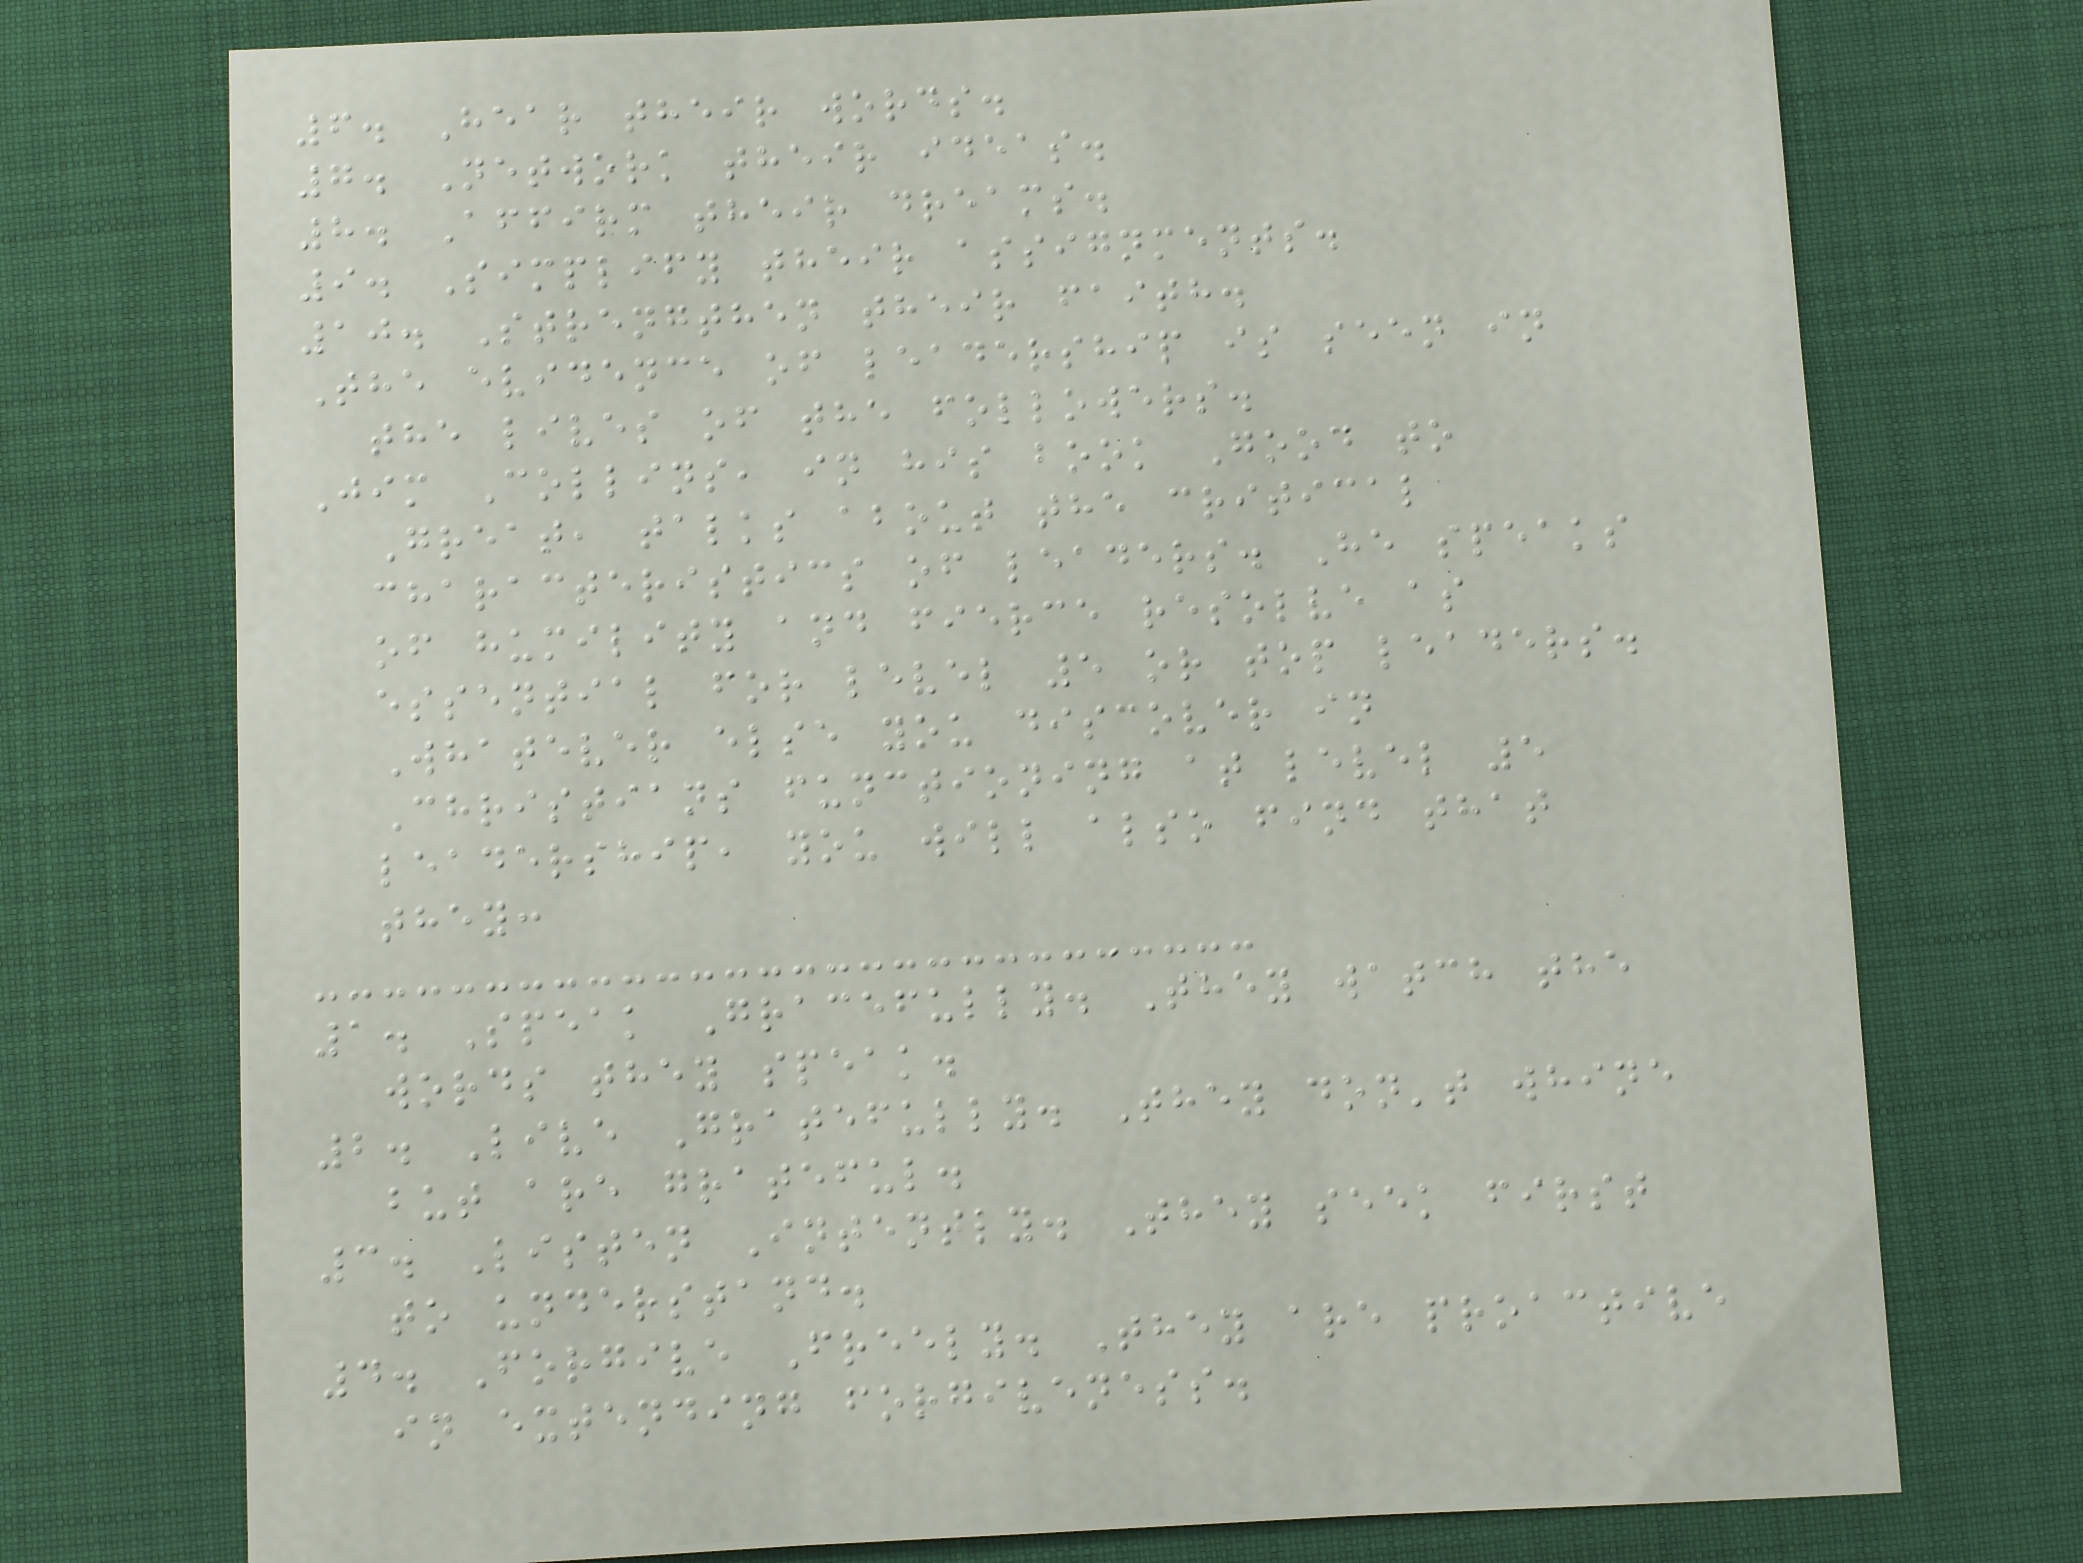6. Hear their words.
7. Network their ideas.
8. Affirm their dreams.
9. Simplify their assignments.
10. Strengthen their faith.
The evidence of leadership is seen in
the lives of the followers.
Jim Collins, in his book Good to
Great, talks about the critical
characteristics of leaders. He speaks
of humility and fierce resolve as
essential for level 5 or top leaders.
Whatever else you discover in
Christians functioning at level 5
leadership, you will also find that
they:
1. Speak Gracefully. They watch the
words they speak.
2. Live Gratefully. They don't whine
but are grateful.
3. Listen Intently. They seek first
to understand.
4. Forgive Freely. They are proactive
in extending forgiveness.
